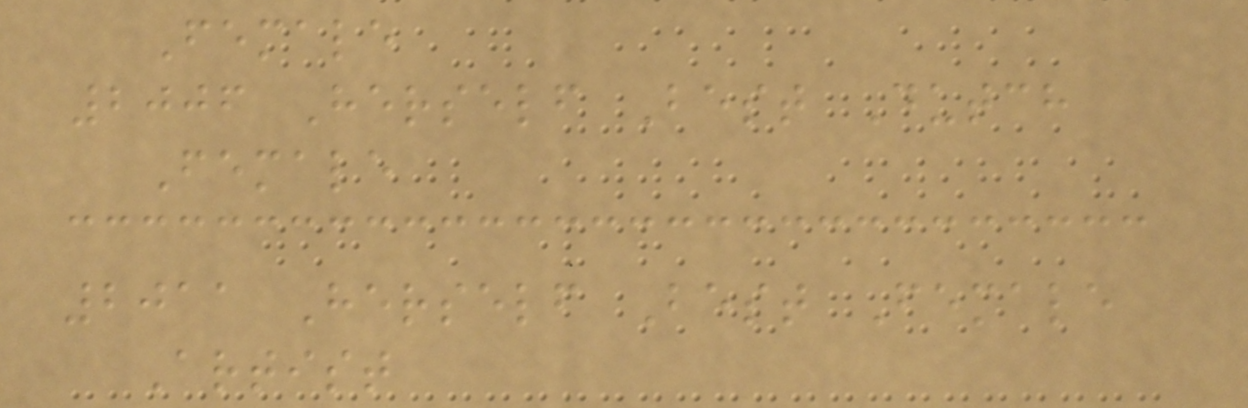Female
2006 Herself Best Dutch
Female
2011 Herself Best Female
Artist
